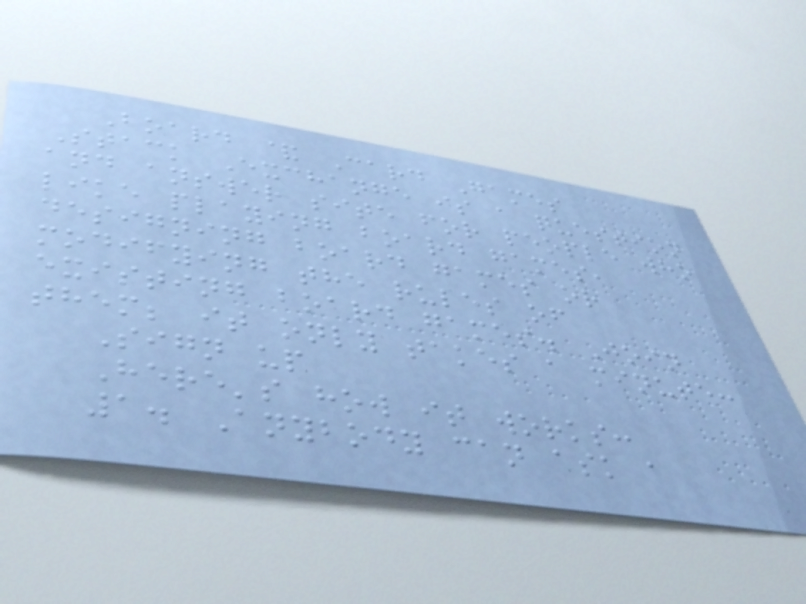Board & Card Games
Stack Exchange is a question
and answer site for people who
like playing board games,
designing board games or
modifying the rules of
existing board games. Join
them; it only takes a minute:
Sign up
Here's how it works:
1. Anybody can ask a
